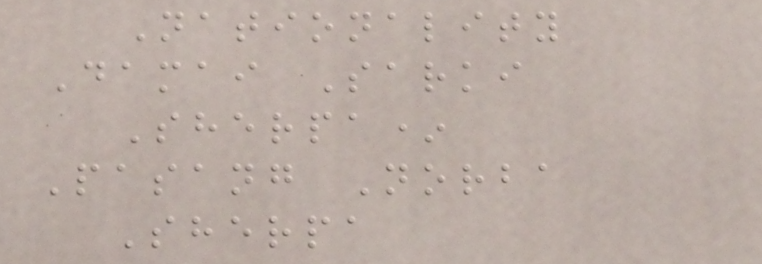Nationality
Damai Sarki
Sherpa*
Pasang Norba
Sherpa
